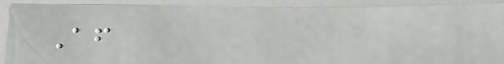After
